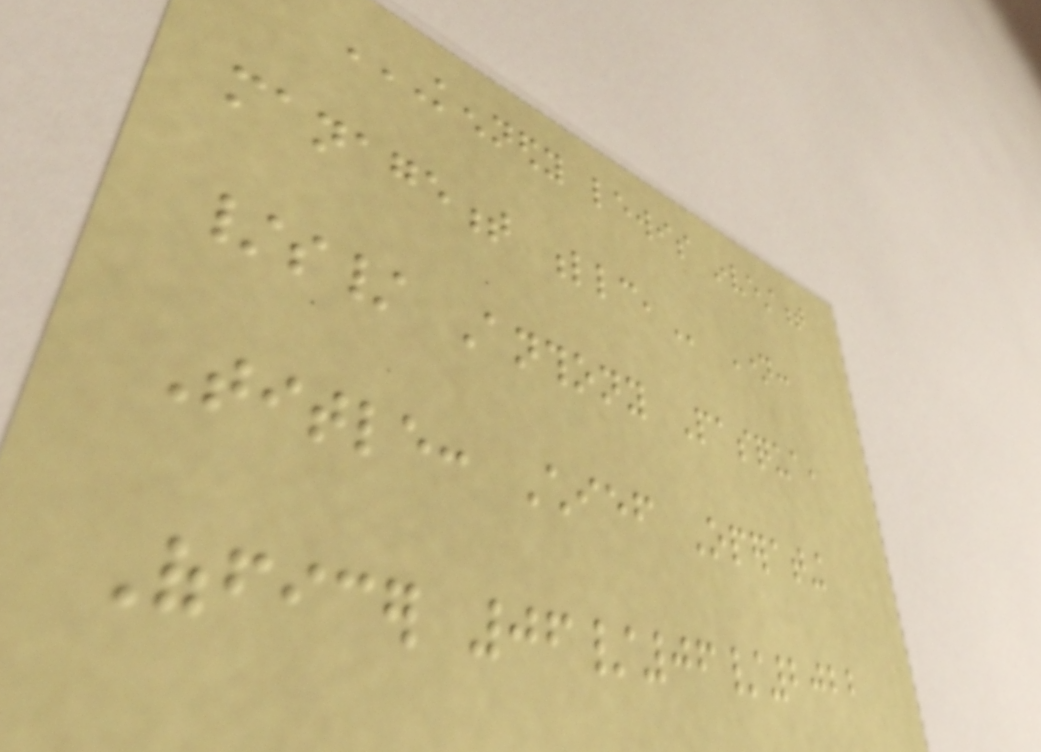KENNEDY LEWIS INVESTMENT
MANAGEMENT LLC, Name:
/s/ Anthony Pasqua,
Title: Chief Operating
Officer 06/06/2022
